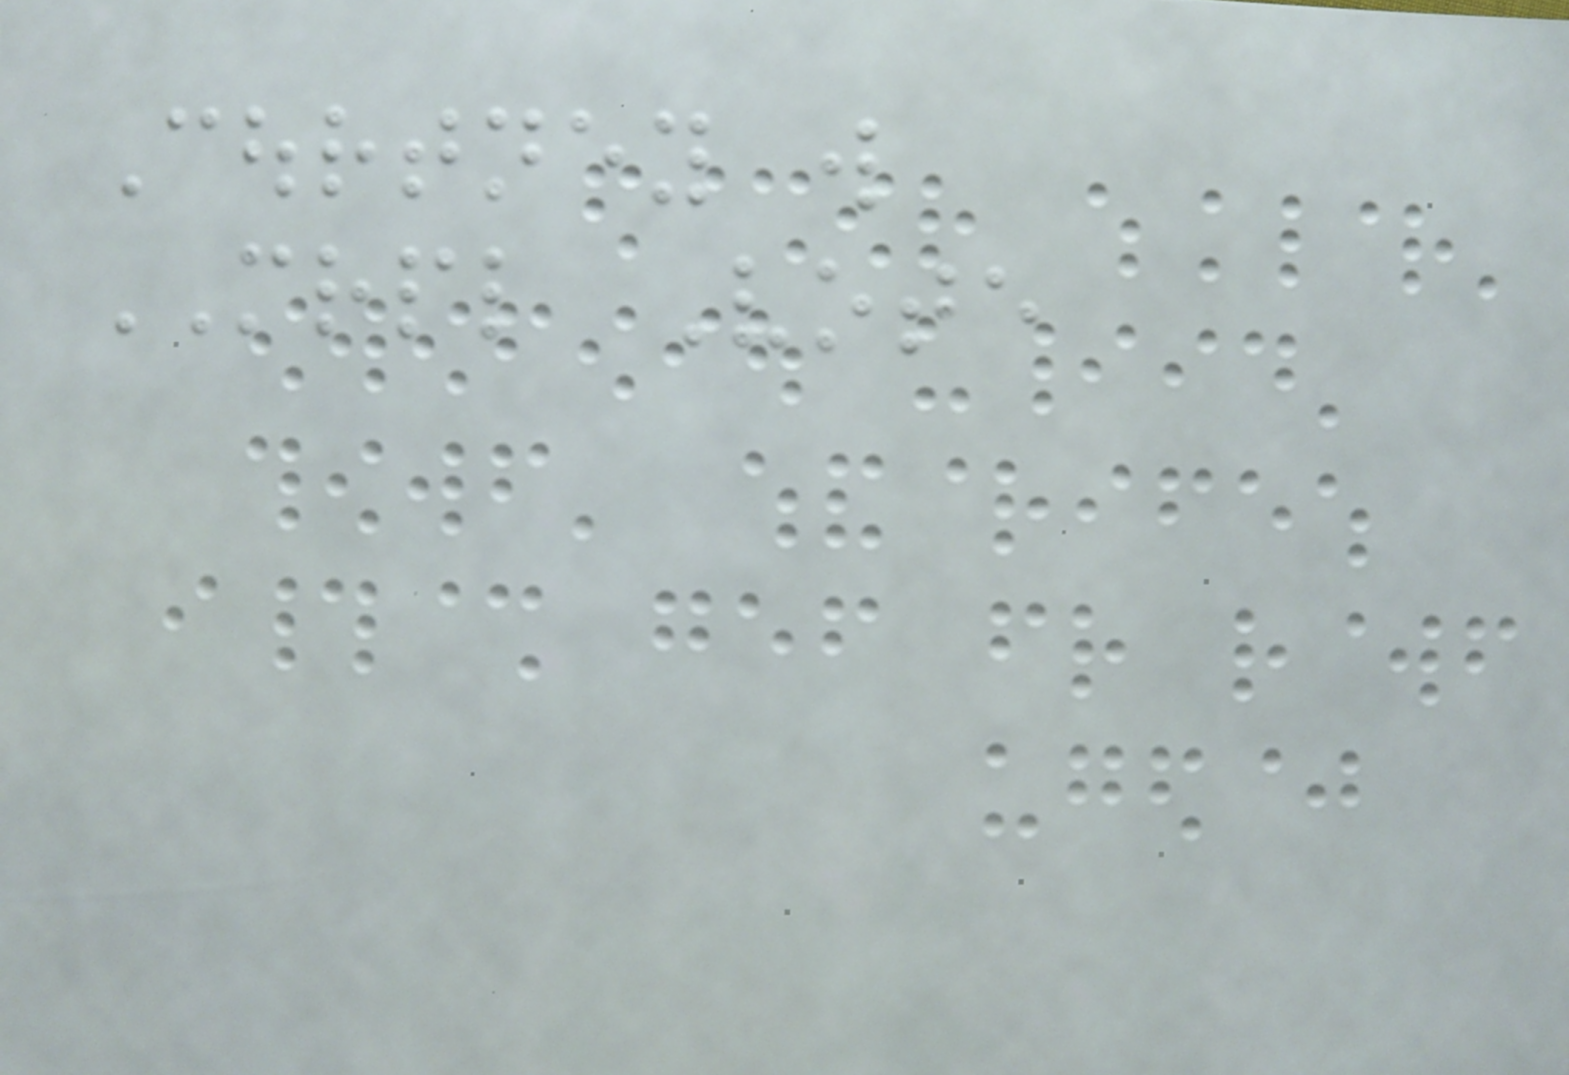Courtney will
MRPL Vote
